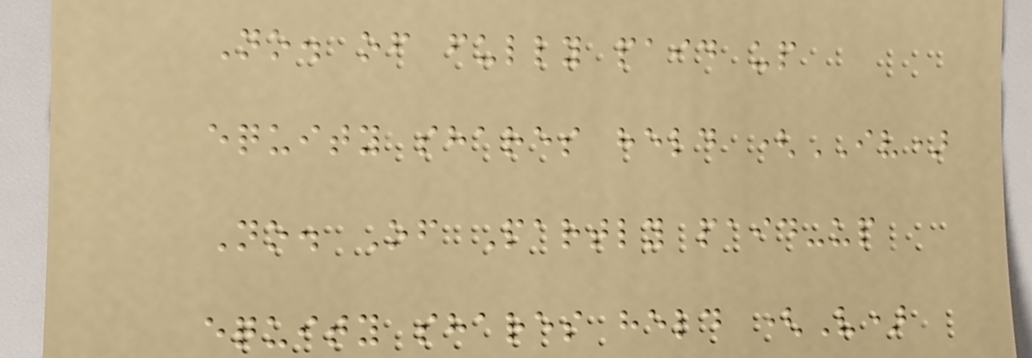No. of fully paid up
equity shares held (IV)
No. Of Partly paid-up
equity shares held (V)
